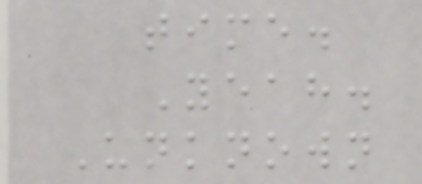time.
Yeah.
Unknown
